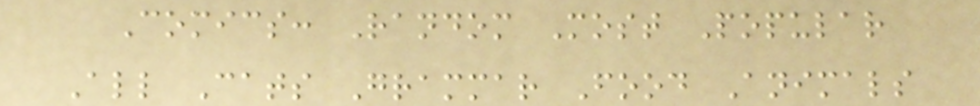Comics: Random Most Popular
All Cats Grammar Food Animals
